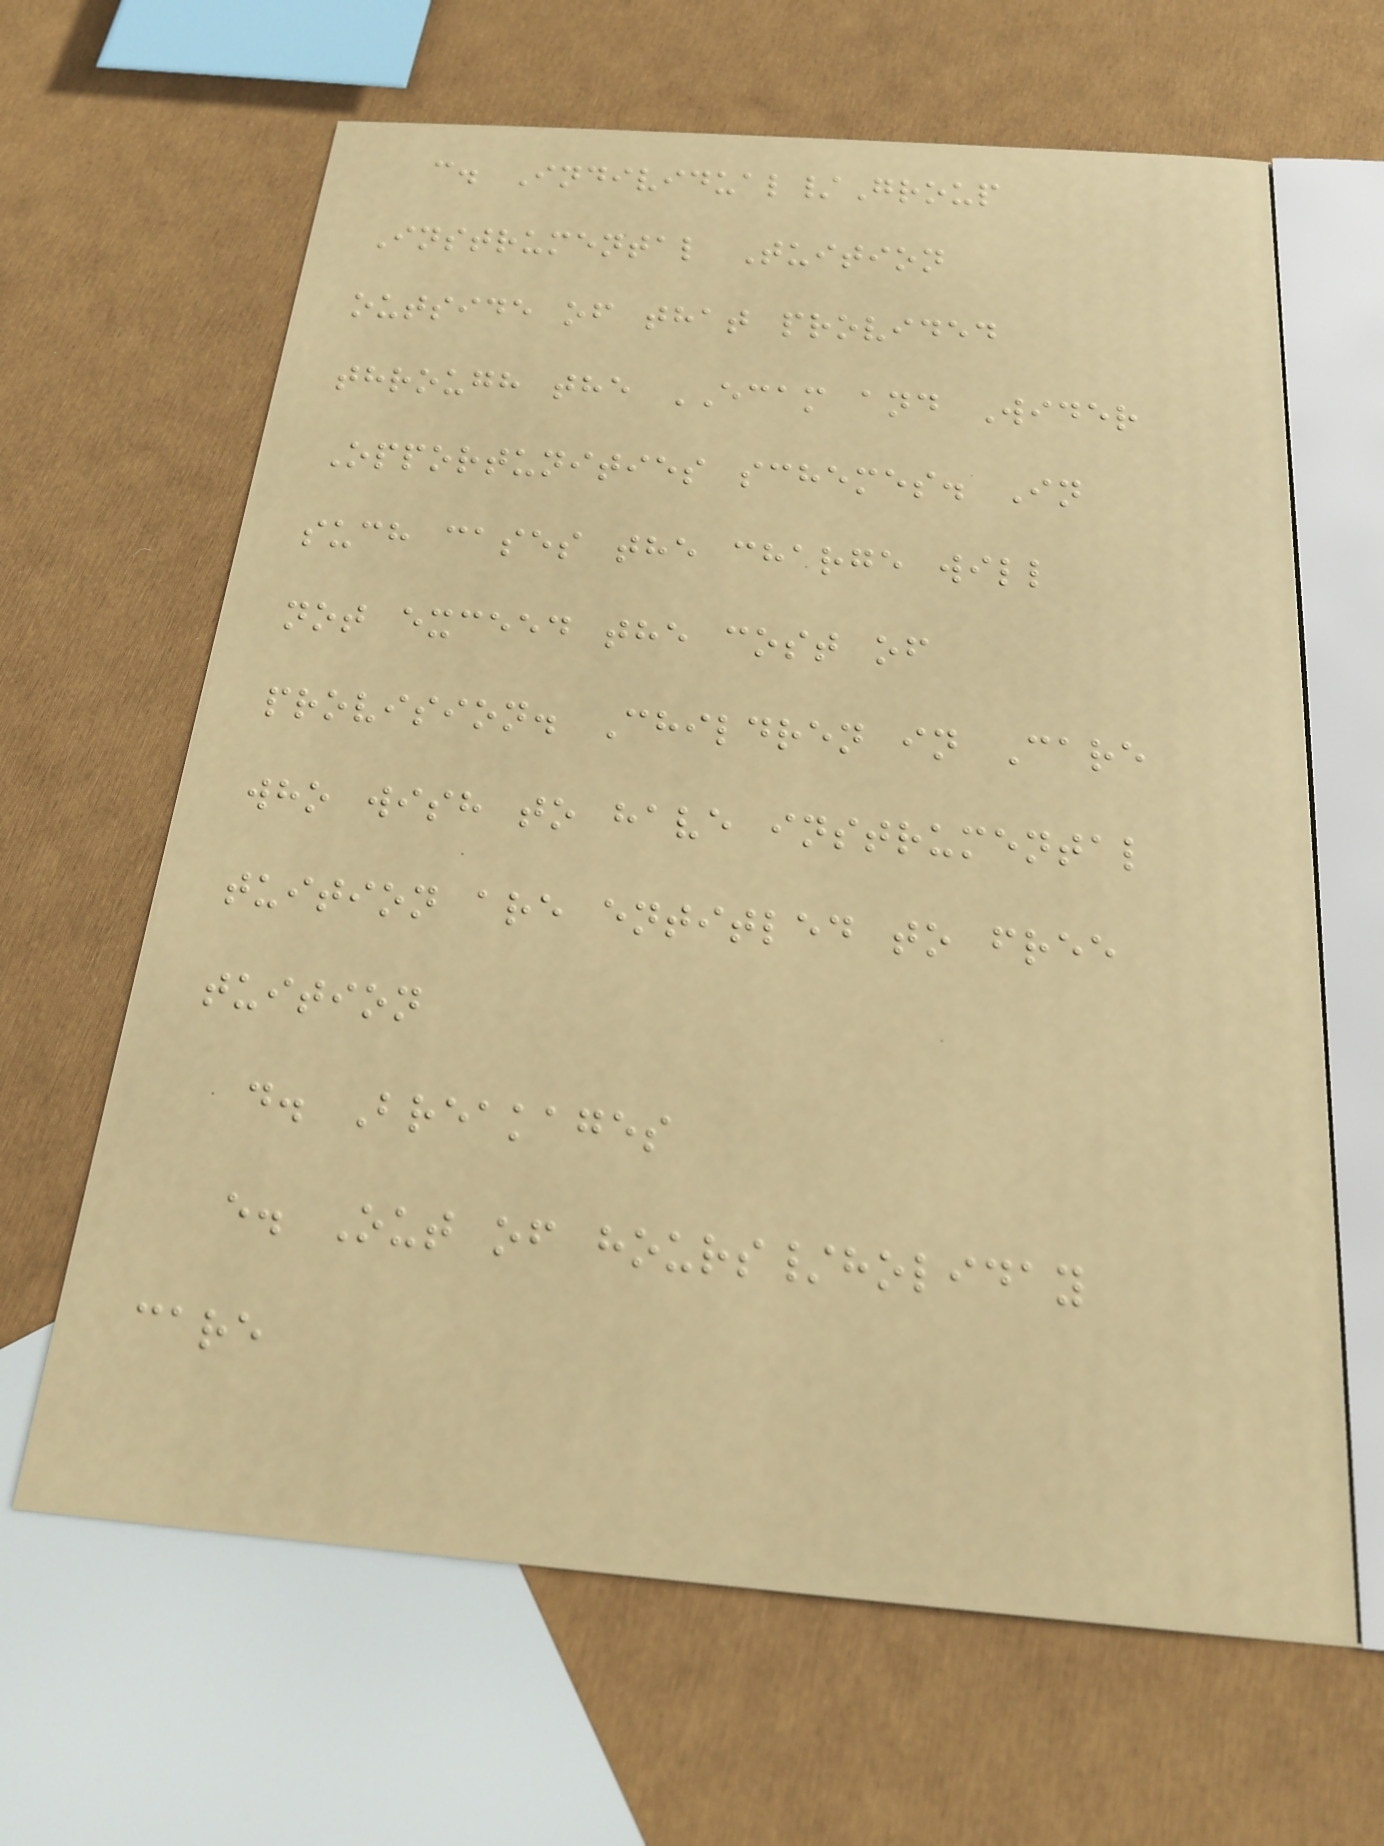c. Individual/Group
Instrumental Tuition
outside of that provided
through the ECAM and Wider
Opportunities schemes. In
such cases the charge will
not exceed the cost of
provision. Children in Care
who wish to have instrumental
tuition are entitled to free
tuition
d. Breakages
e. Out of hours/holiday
care
